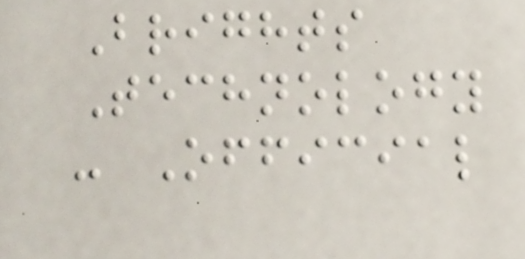Brights
Technology
- Official
